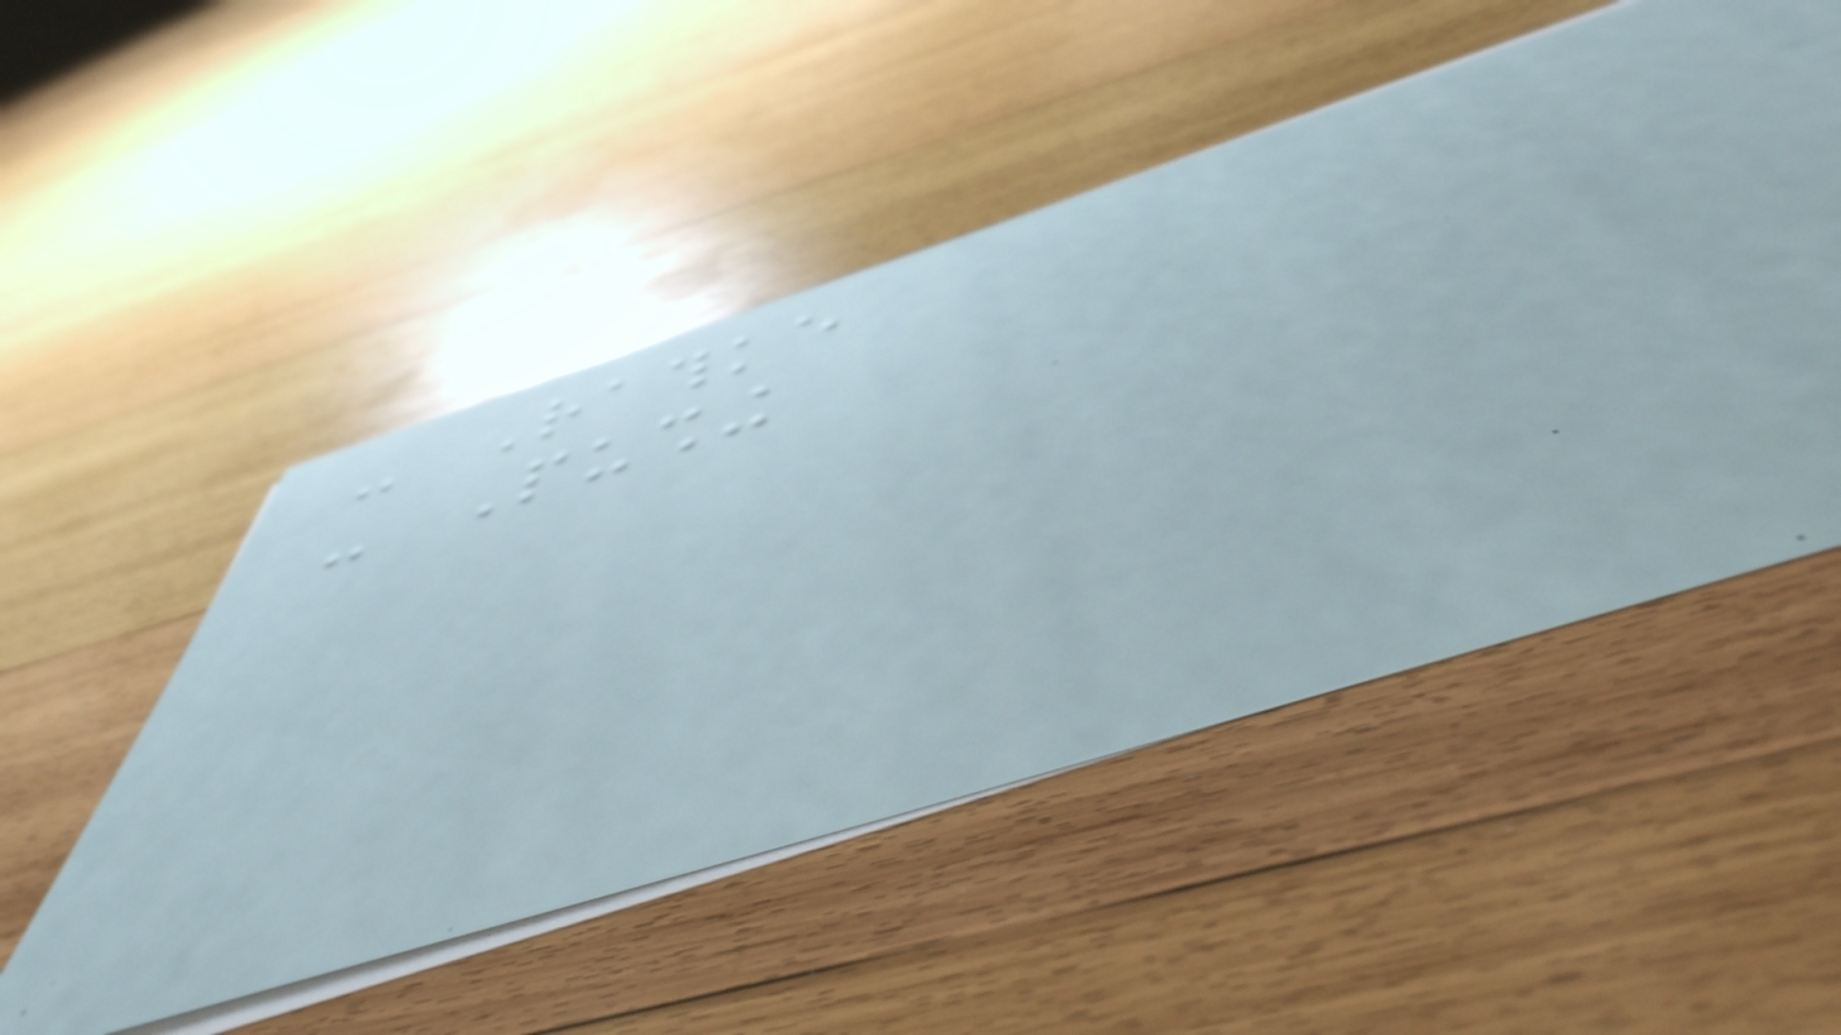- Rathke
- Pushing
